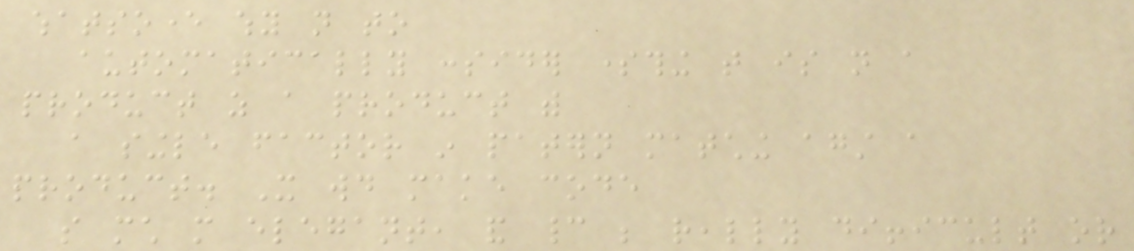whatsoever why not to
automatically consider something that is not a
product as a product with
a single factor in patern matching against a
product. It would make code
so much more elegant, and cannot be really difficult or
